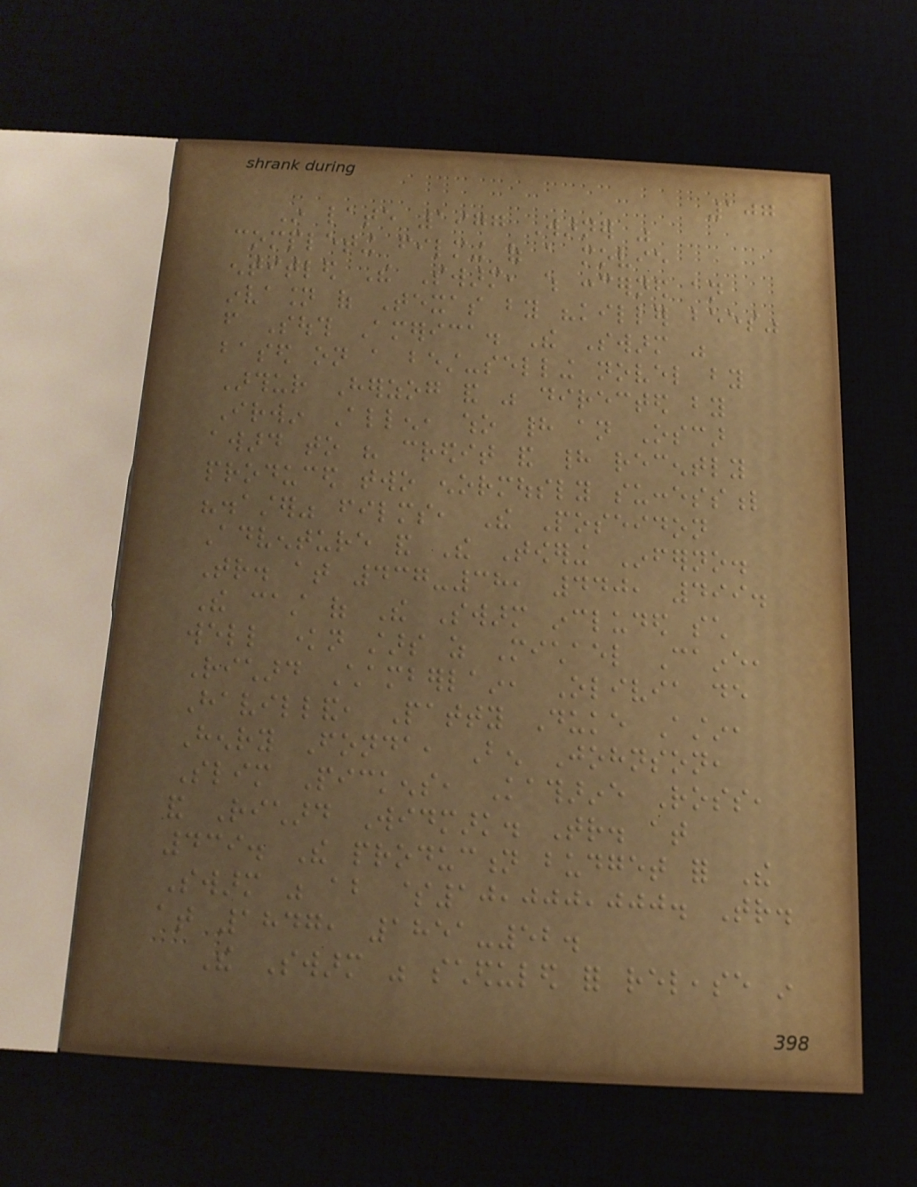107
In late 1977 Warner was
completing filming of a movie
entitled The Swarm, which concerned an
invasion of Texas by "killer bees"
from South America. The Swarm was
based on a best-selling novel by
Arthur Herzog and was directed by
Irwin Allen, who had an Oscar
award to his credit and had recently
produced two enormously successful
"disaster" films, The Poseidon
Adventure and The Towering Inferno.
Tr. at 437-38, 440, 499.
The cast of The Swarm included such
well known stars as Michael Caine,
Richard Chamberlain, Olivia de
Havilland, Patty Duke Astin,
Henry Fonda, Ben Johnson,
Slim Pickens, Katharine Ross,
and Richard Widmark. Tr. at
439. The production budget for The
Swarm was about $10,000,000. Tr.
at 1847, 1851-52.
The Swarm was scheduled for release in
